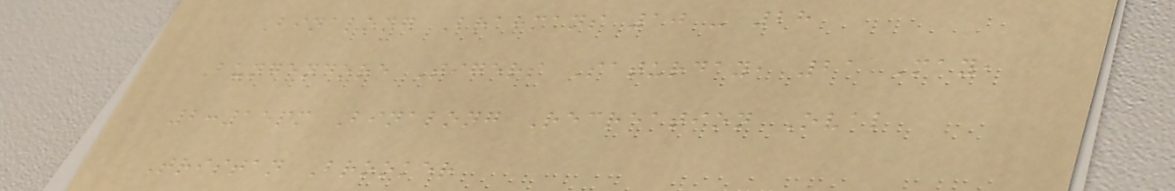Binalong Brahmans 10 - 28
Bungendore Tigers Saturday, 21 May,
2:15pm Binalong Recreation Oval
Tristan Brooker
